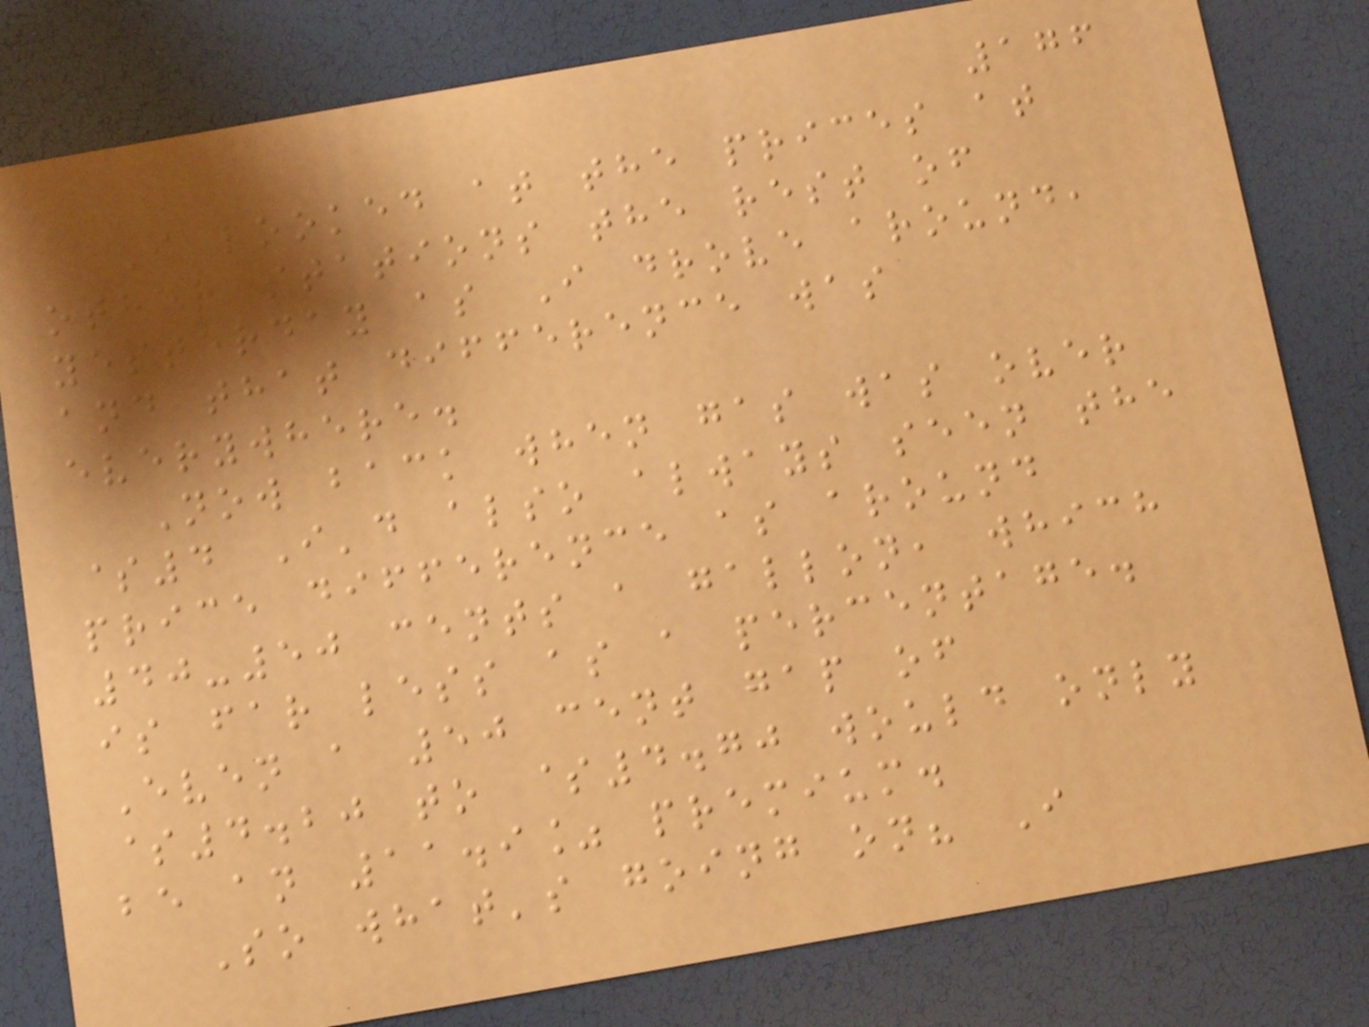176
I looked at the prices at
other stations the rest of
yesterday as I drove around,
and that difference was
everywhere.
Now back when gas was over
$4 I'd also always seen the
price difference as around
40-50 cents a gallon, which
is far less as a percentage.
Even a 50 cent gap of
$4.20 to $4.70 would only
be an 11.9% premium.
So what's going on? I
